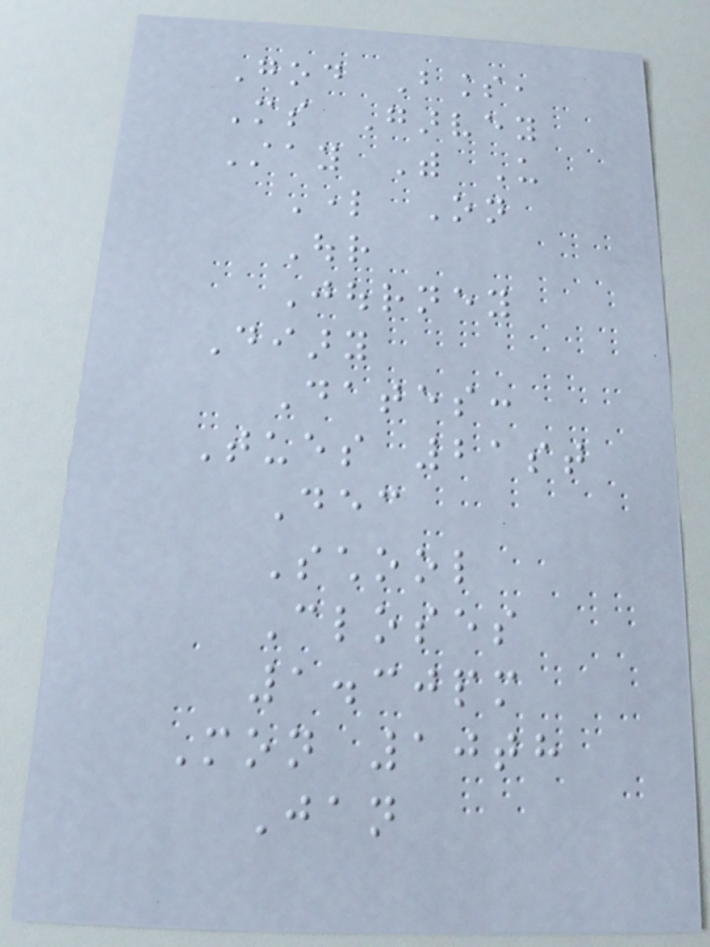God Bless,
Ms Garvey
Stay With Us
Lord On
Our
Journey
Diary
Dates:
Tues 21st
Dec
School
Closes
1.30pm
Mon 10th
Jan
